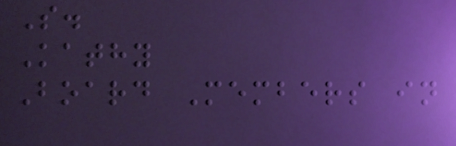S.
Kathy
Board Members in
